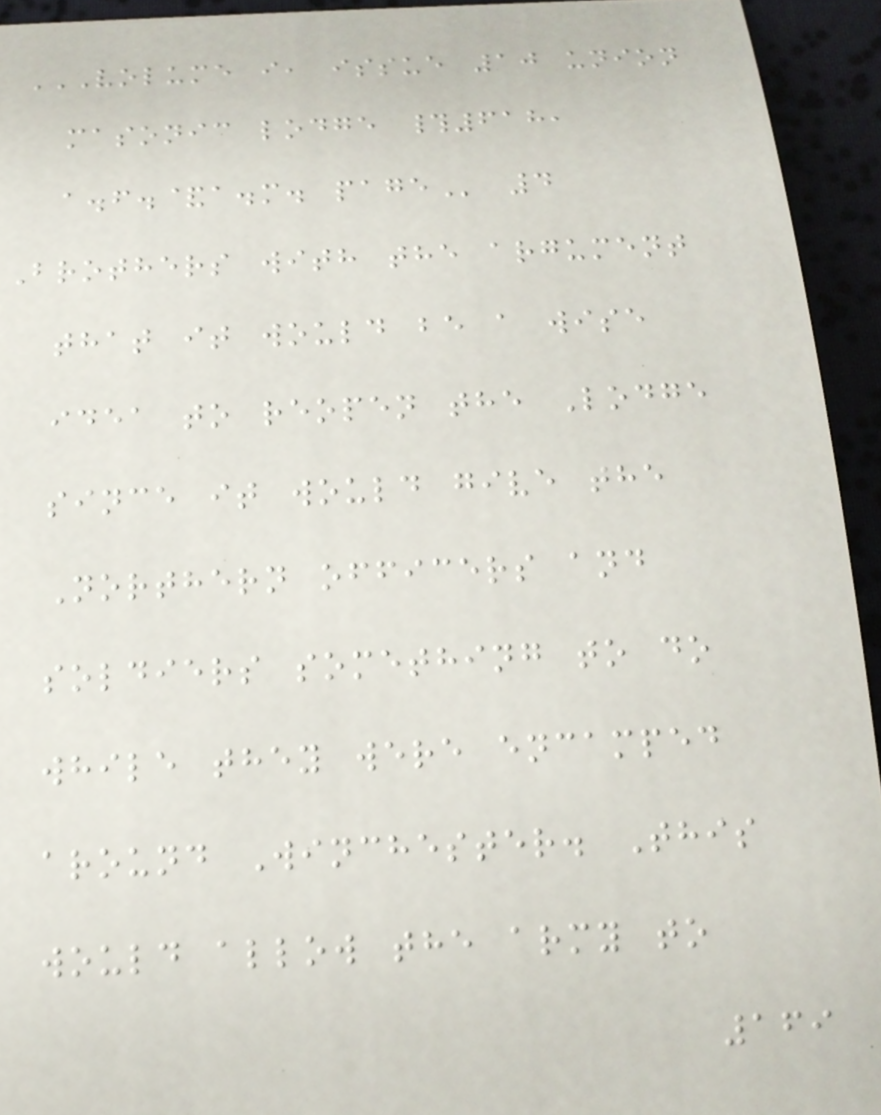VOLUME I, ISSUE 10 UNION
MASONIC LODGE #618,
A.F.&A.M. PAGE 4
Brothers with the argument
that it would be a wise
idea to reopen the Lodge
since it would give the
Northern officers and
soldiers something to do
while they were encamped
around Winchester. This
would allow the army to
169
